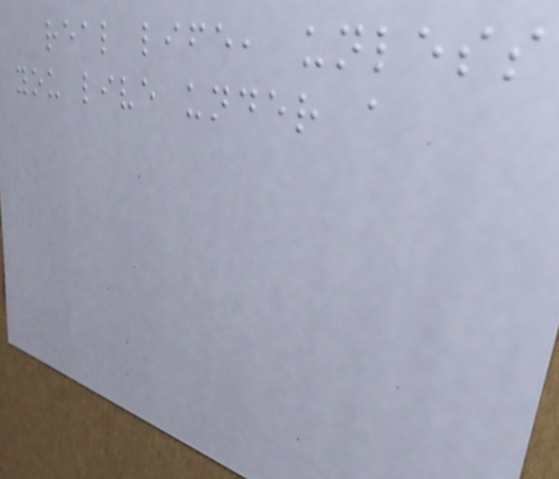real life, unless
you live under a
